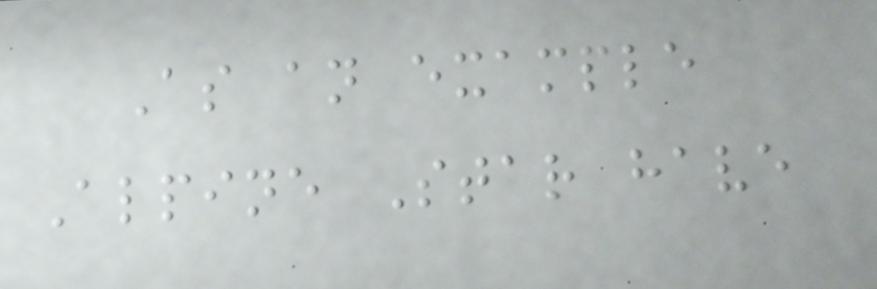As an example
Alpine Star have
